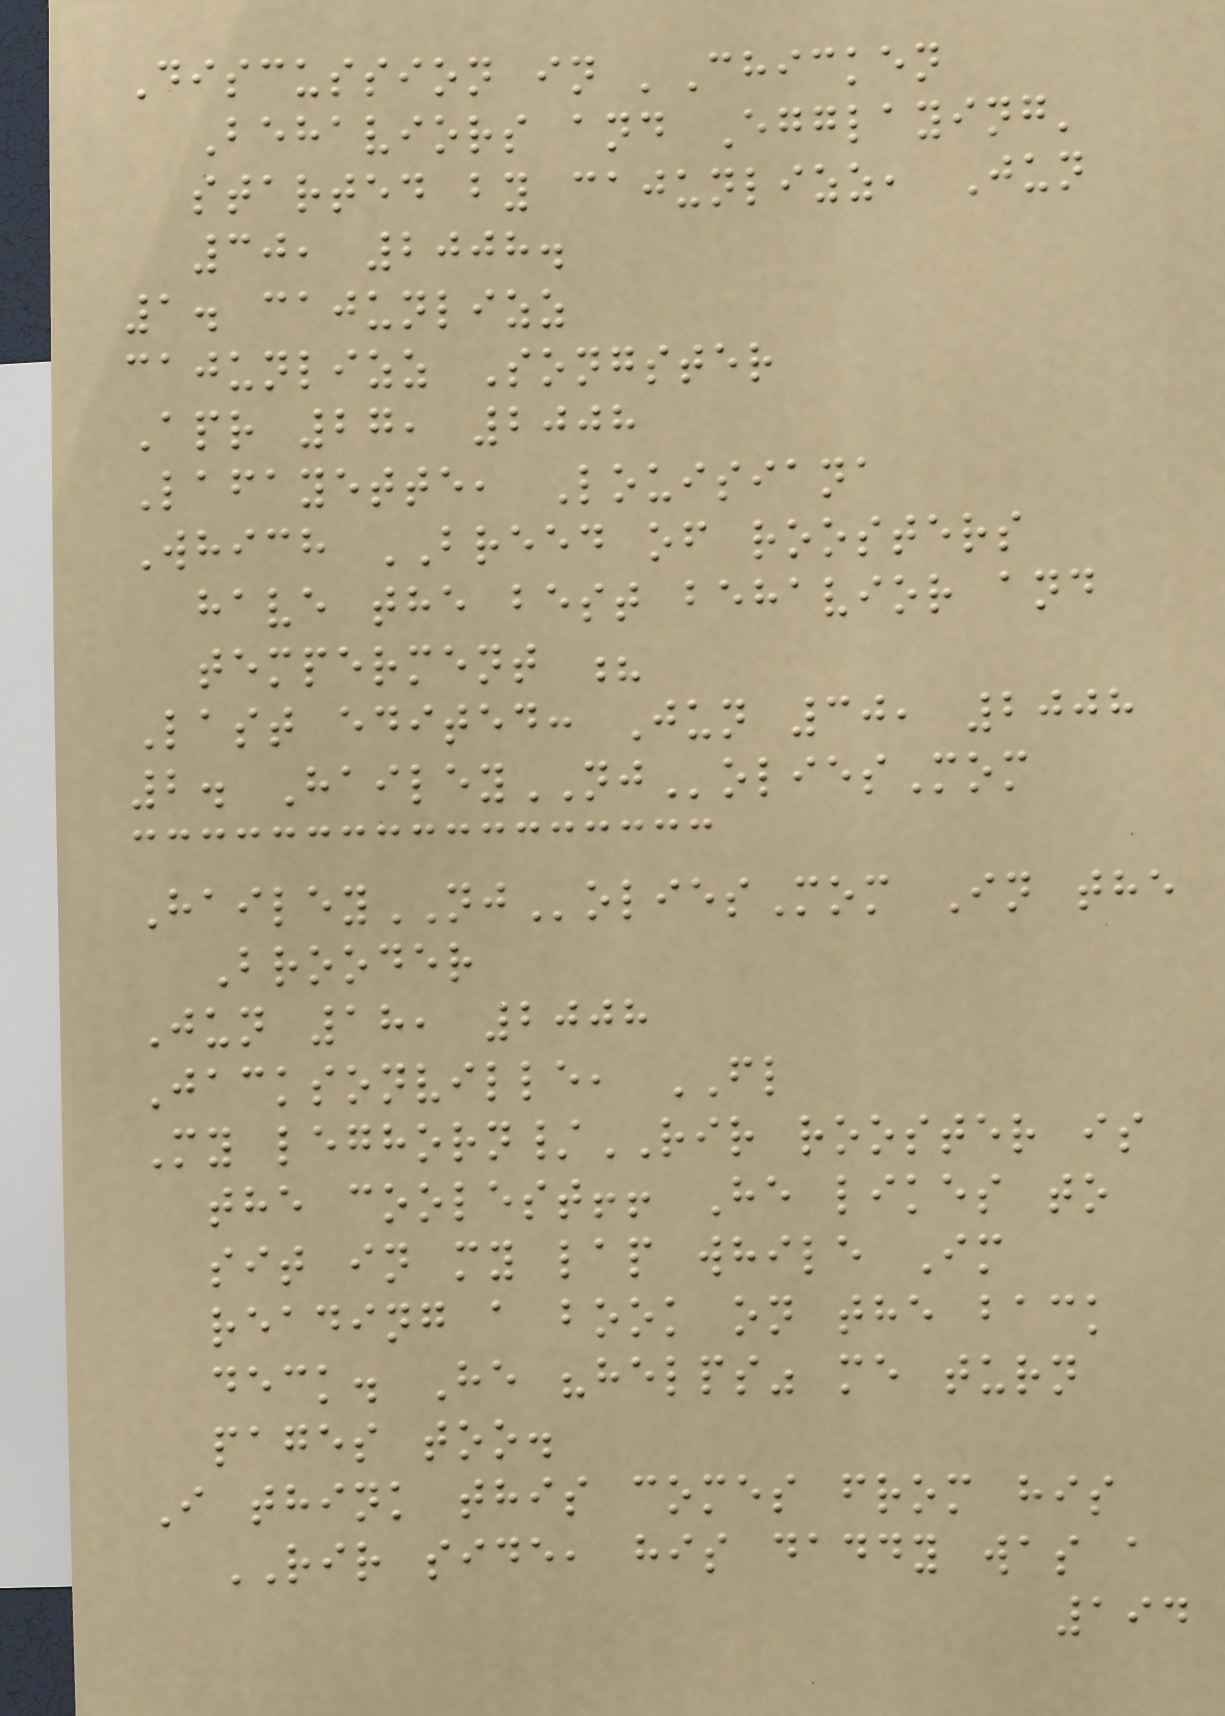Discussion in 'Chicken
Behaviors and Egglaying'
started by cajunlizz, Jun
30, 2008.
1. cajunlizz
cajunlizz Songster
Apr 27, 2008
Lafayette, Louisiana
Which BREED of roosters
have the best behavior and
temperment ?
Last edited: Jun 30, 2008
2. HaileyNJoliesMom
HaileyNJoliesMom In the
Brooder
Jun 18, 2008
Jacksonville, FL
My leghorn/RIR rooster is
the coolest!! He likes to
sit in my lap while Im
reading a book on the back
deck. He "helps" me turn
pages too.
I think this comes from his
RIR side, his daddy was a
194
